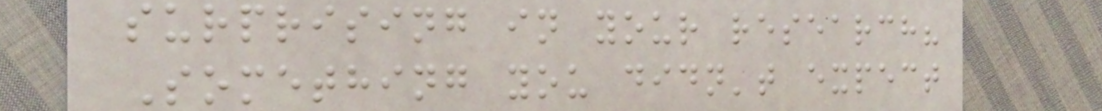surprising in your research?
Something you didn't expect
